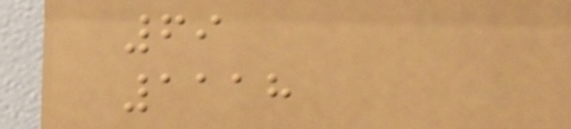69
1118
